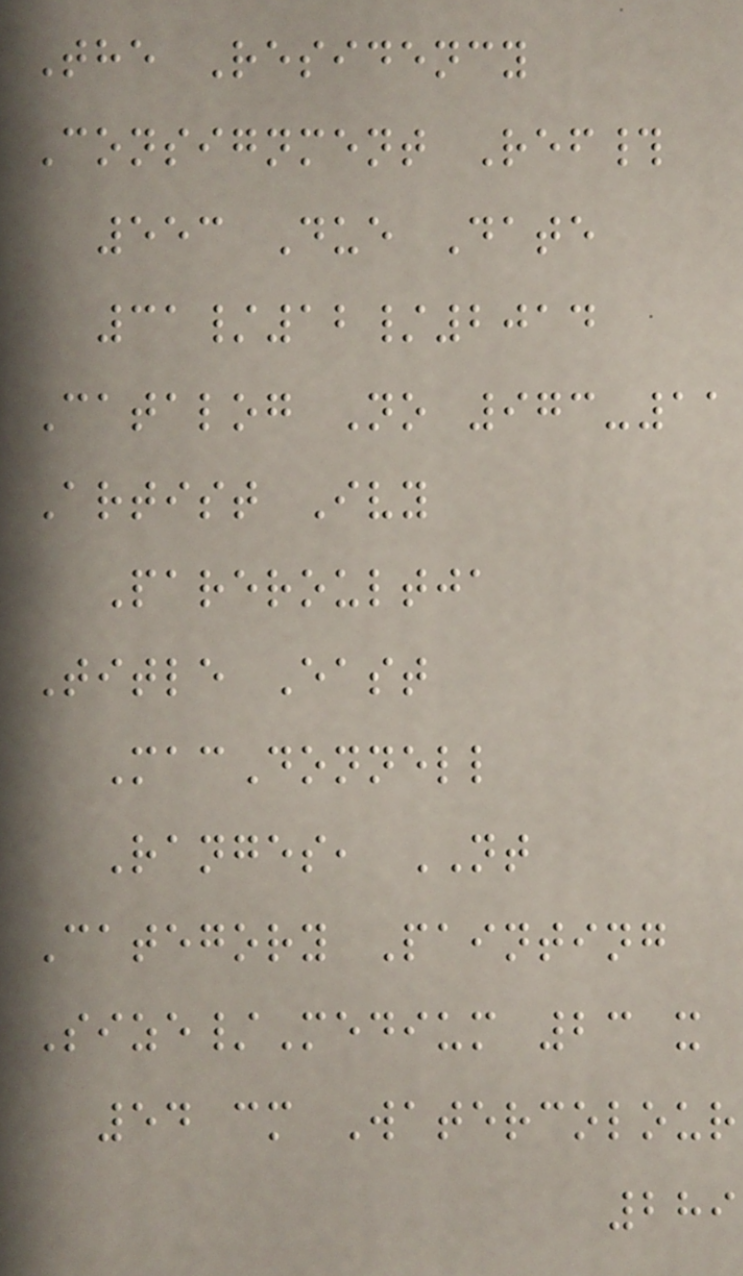The Residency
Consignment Ref#
553 Due Date
31/12/2014
Catalog No 973-11
Artist Ivy
Pareroultja
Title East
MacDonnell
Ranges, NT
Category Painting
Size/Medium 23 x
54 cm Watercolour
289
